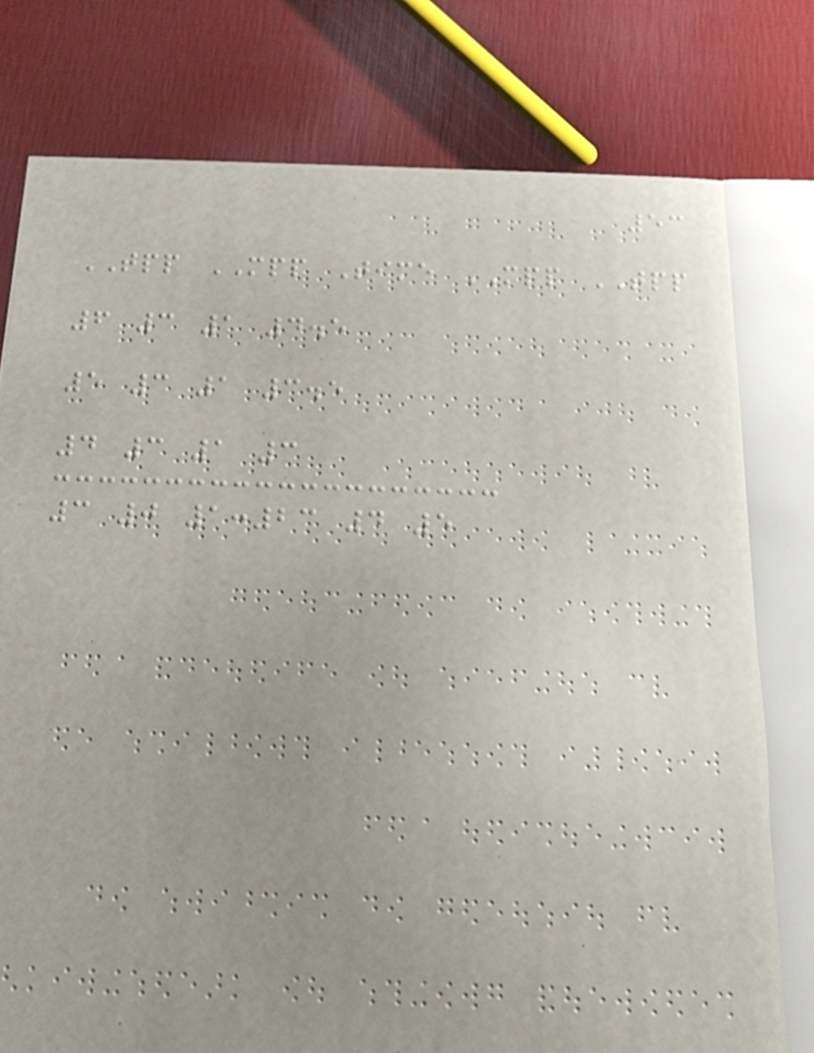53
TPP MPP Time MPP TPP
6 3 1 4.5
5 3 1 3.5
4 3 1 3
3 0 1:23 4 5
